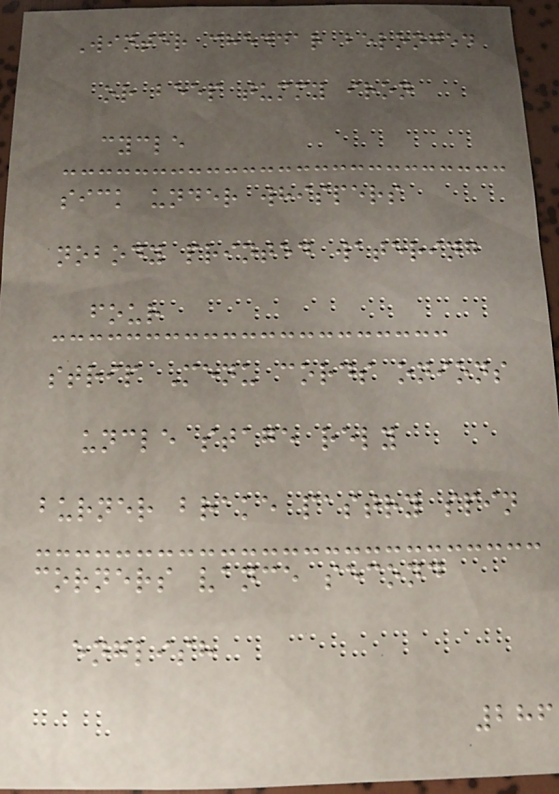Winter cheddar belonged
or beep tummy iron
cycle
sick under whispers
nobody printed watering
four
strip Menu cords onions
uncle stage rely
burner brake pastry spin
corners vance second
english
286
